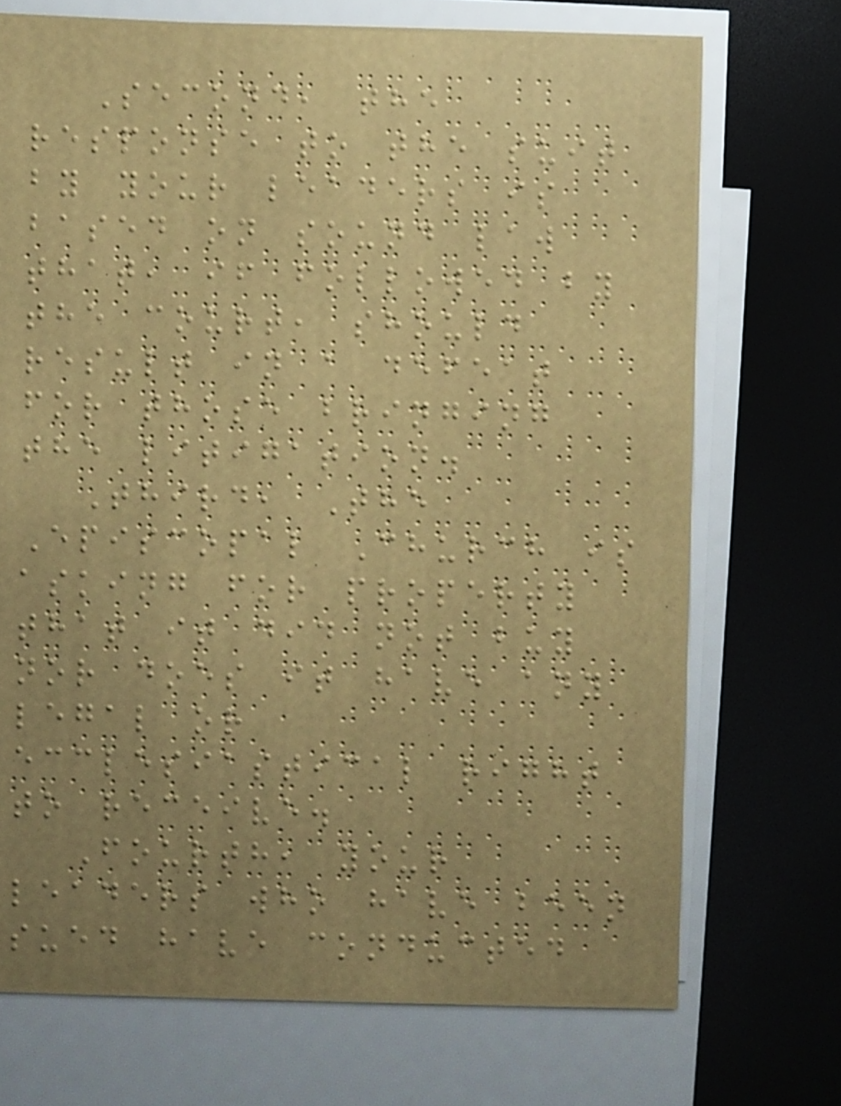Second, the
response to the suit
by your leaders is
based on sound law
that, if followed by
the court, should
result in a defeat
for those bringing
the litigation.
Third, The
Episcopal Church is
asking for property
that it did not buy
nor does it have any
legal or
ecclesiastical right
to receive.
Fourth, your
leaders who have been
sued have conducted
